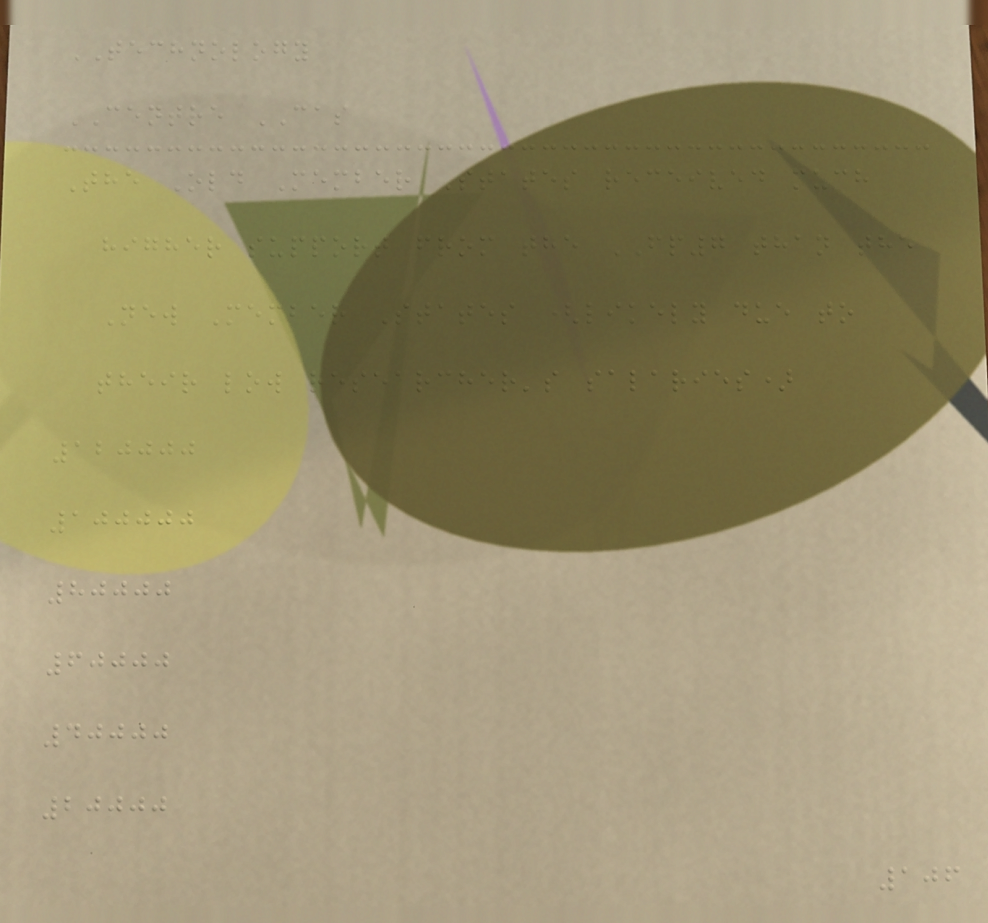TECHNOLOGY
CENTRE CAS
The Old Member States received much
higher support from the FP7 than the
New Member States (likely due to
their low researcher's salaries)
120000
100000
80000
60000
40000
20000
106
